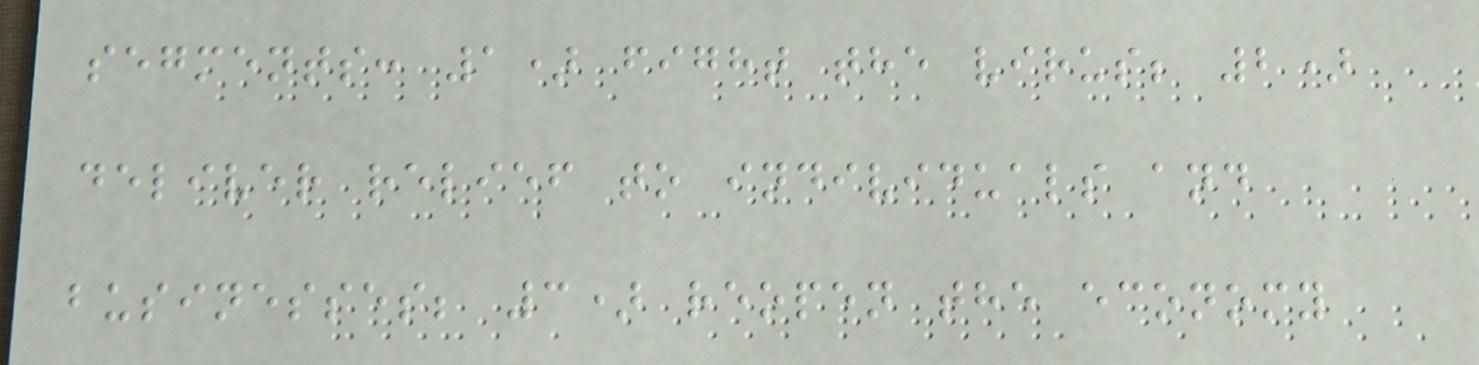segments: 1) fight the virus; 2)
deliver relief to individuals and
businesses; 3) reopen the economy
